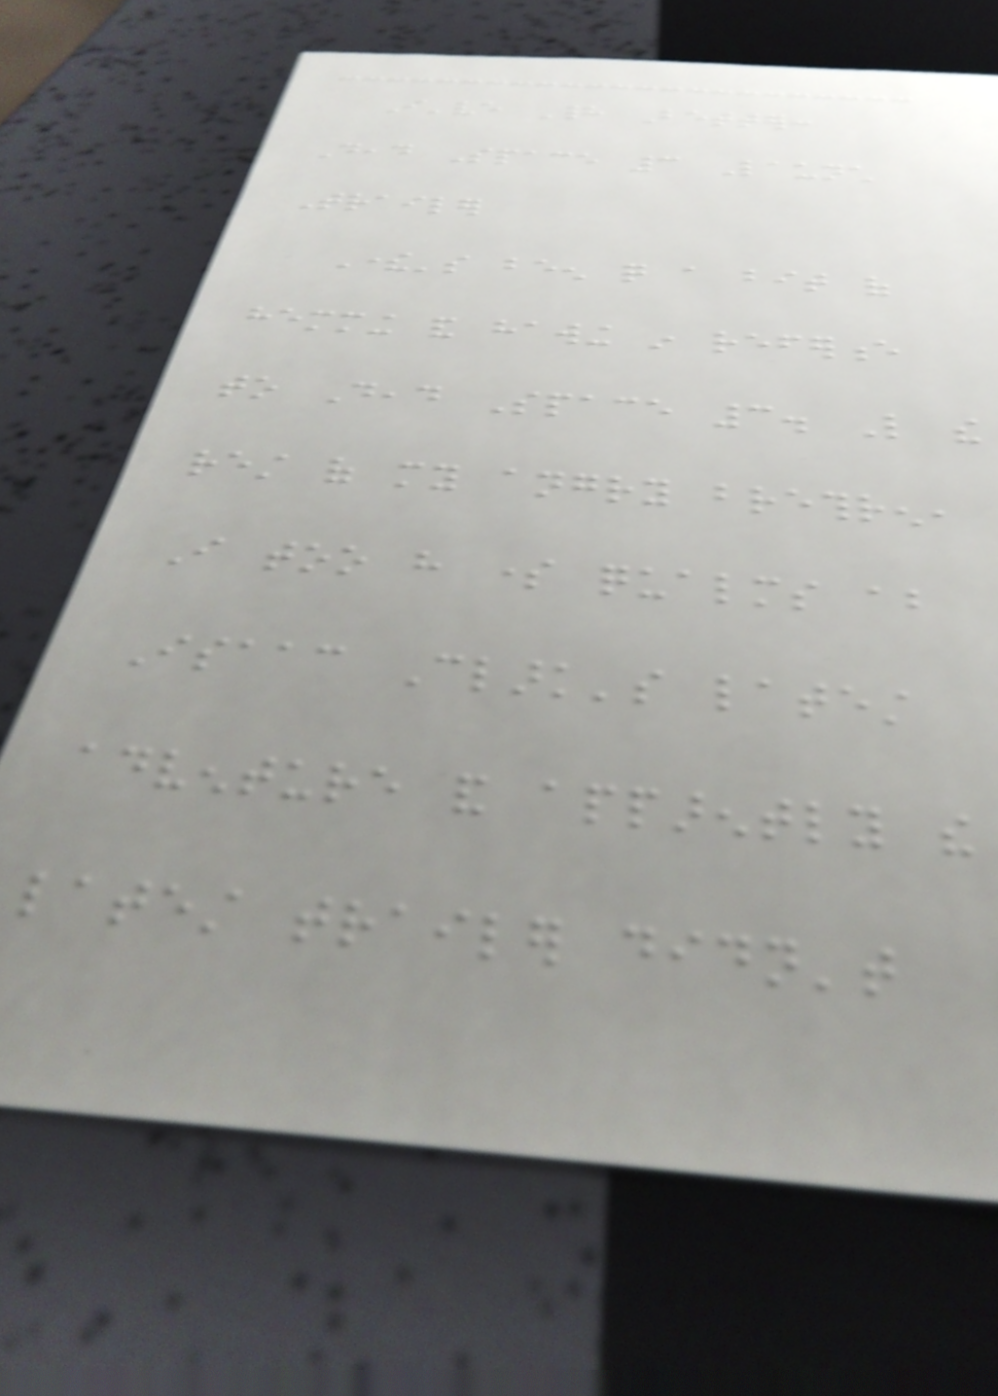I've Had Better:
Dead Space 3 Launch
Trailer
There's been quite a bit of
hemming and hawing in reference
to Dead Space 3. Like the
rest of my angry brethren,
I too have some qualms about
Isaac Clark's latest
adventure and apparently the
latest trailer didn't
